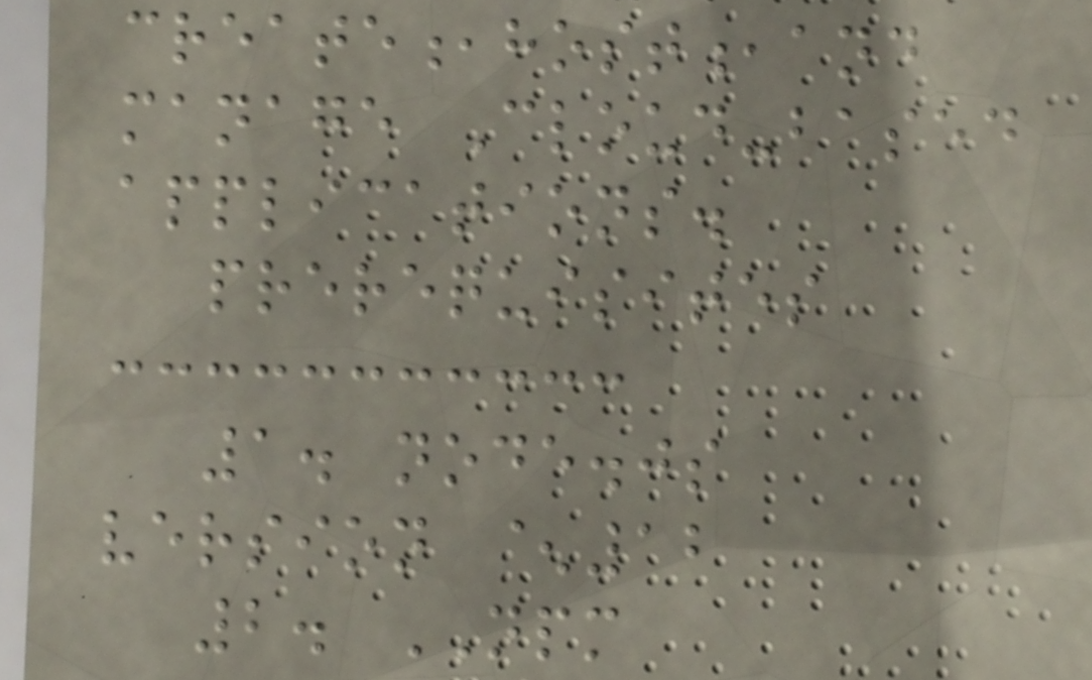create,host,and
manage Cloud-based
applications.
prerequisites
1. node.js
version ^12
2. NPM
